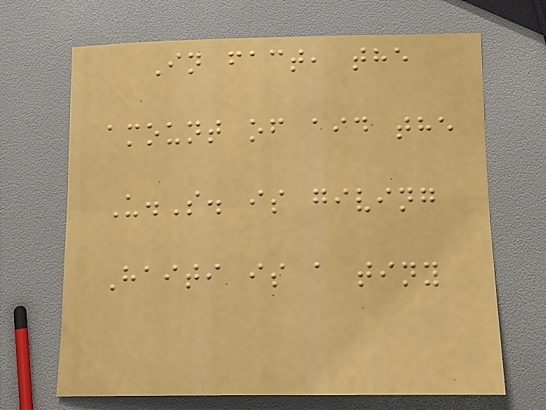In fact, the
amount of aid the
U.S. is giving
Haiti is a tiny
